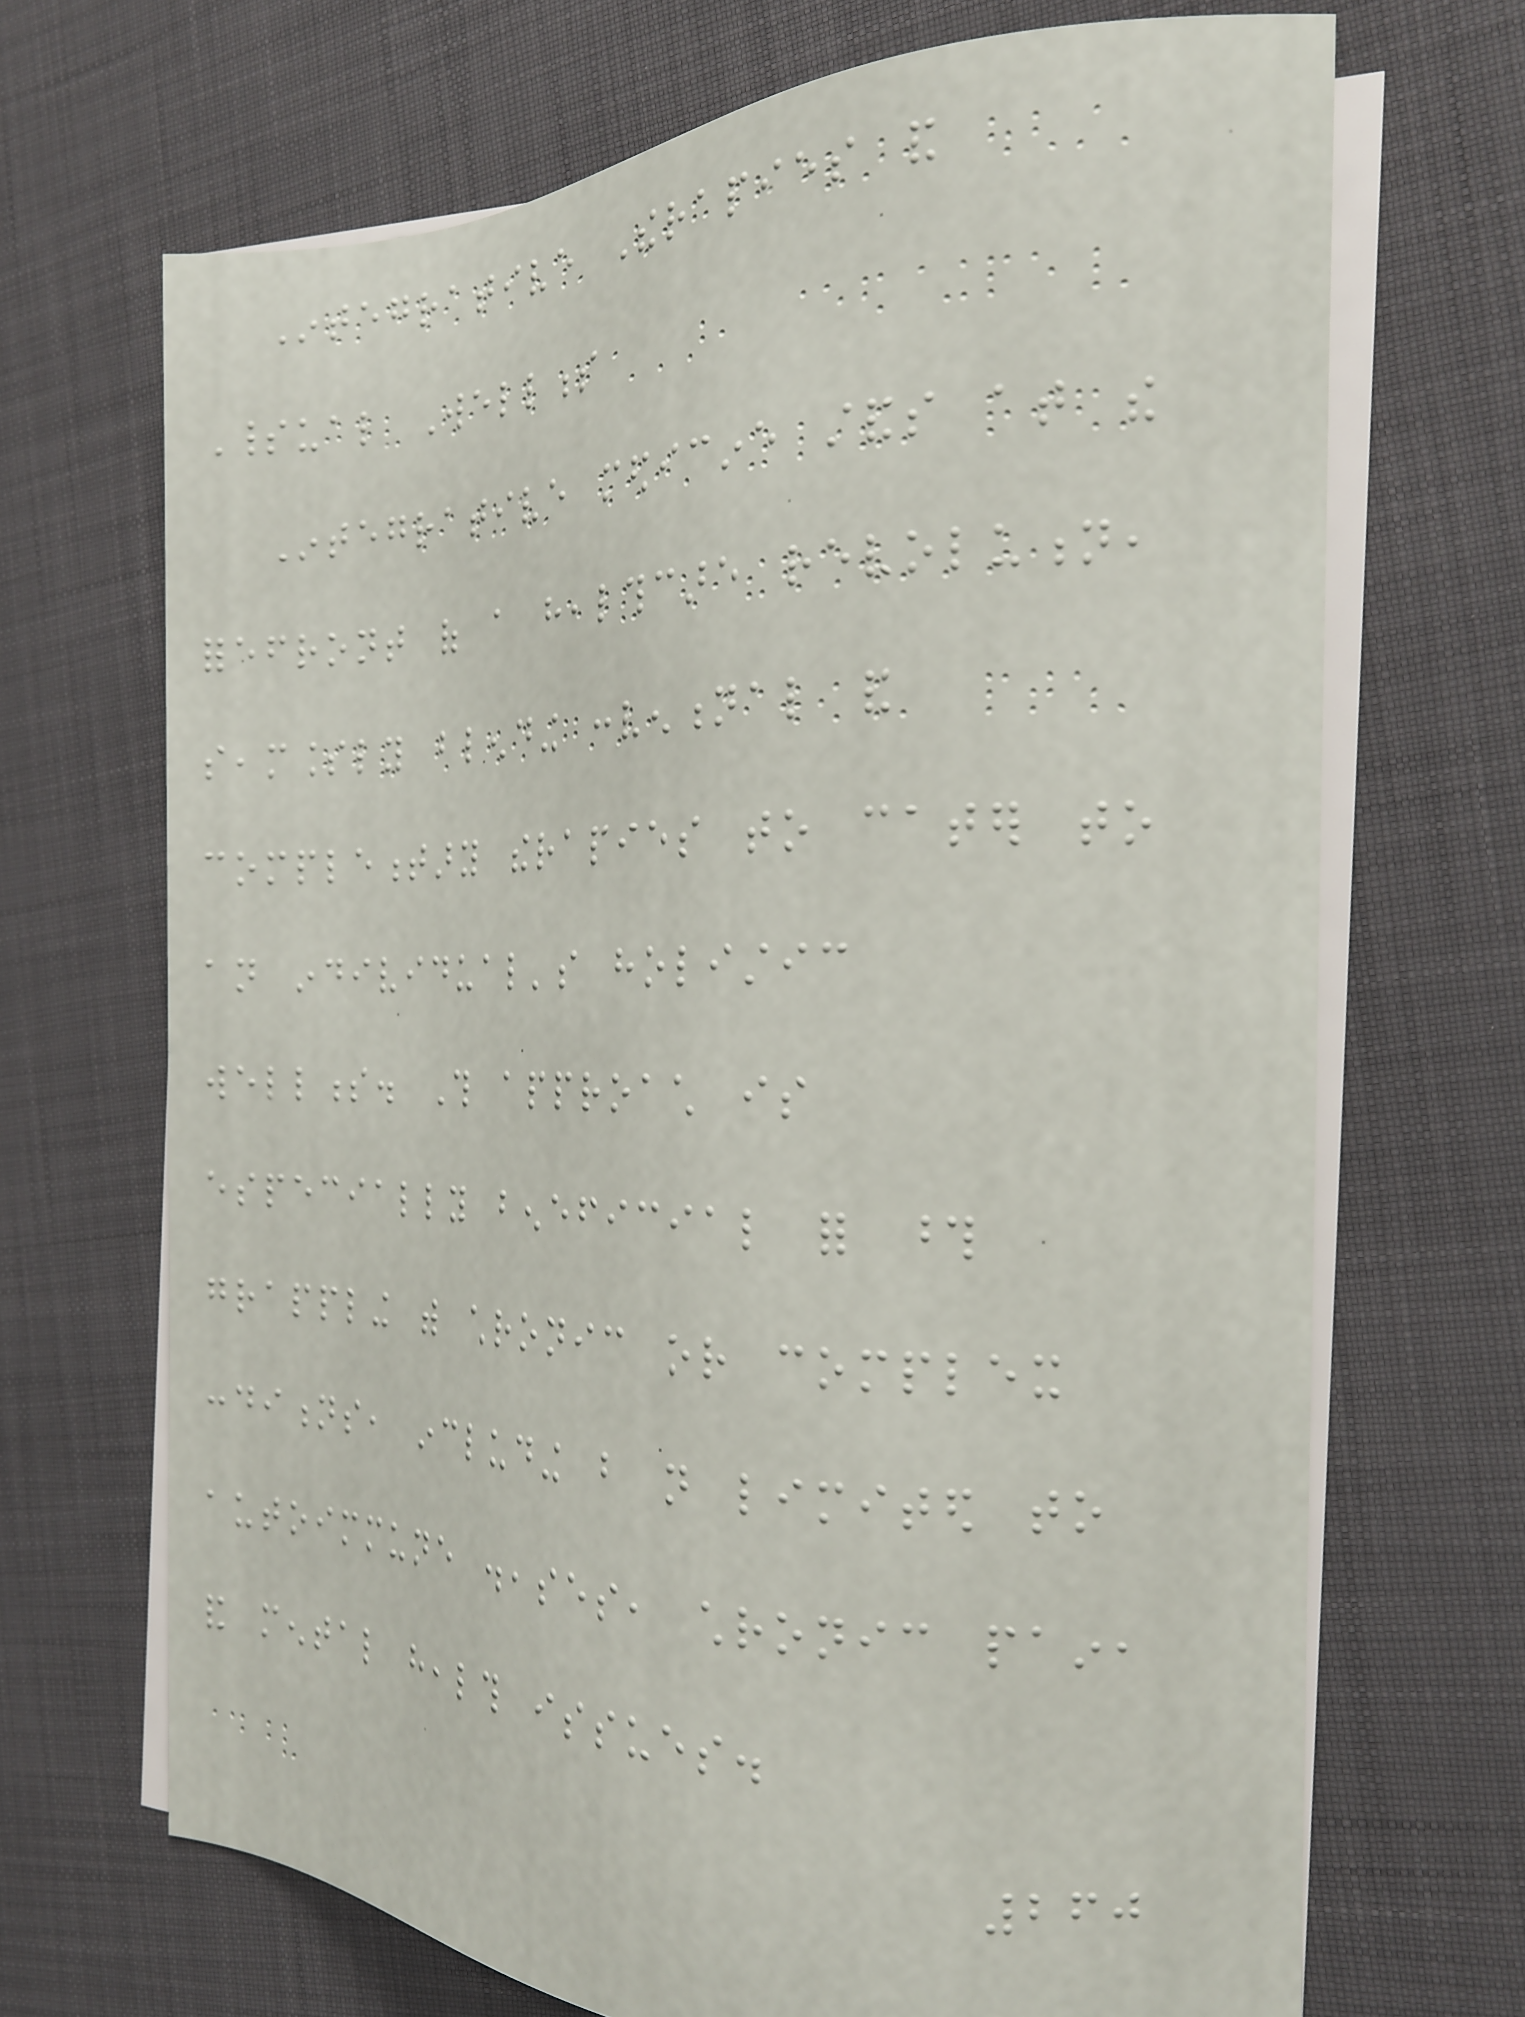Integrative Therapies and
Spiritual Wellness
Integrative medicine stands at the
forefront of a healthcare revolution,
seamlessly blending conventional and
complementary therapies to cater to
an individual's holistic
wellness. This approach is
especially beneficial for those
grappling with chronic or complex
conditions, including but not limited to
autoimmune diseases, chronic pain,
and mental health issues.
260
